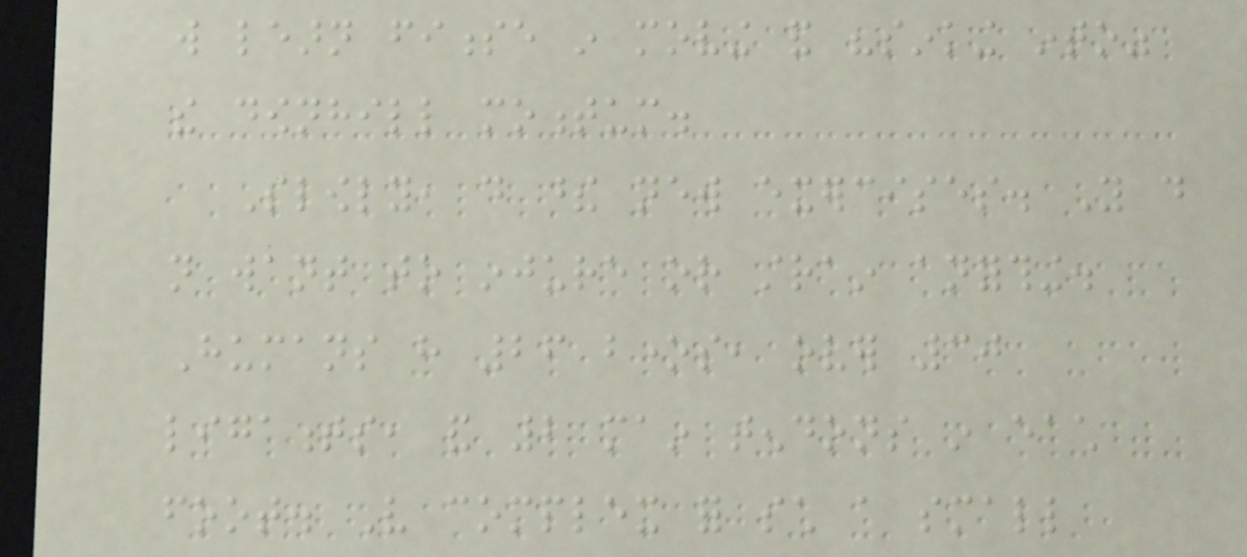will learn finesse in moving and "sinking into"
the downhill momentum.
Slowly, do these new exercises. You do
not want to injure or strain anything.
Humans have 26 bones, over 30
ligaments, and 2 main tendons in each
foot. Very complex for such a small
